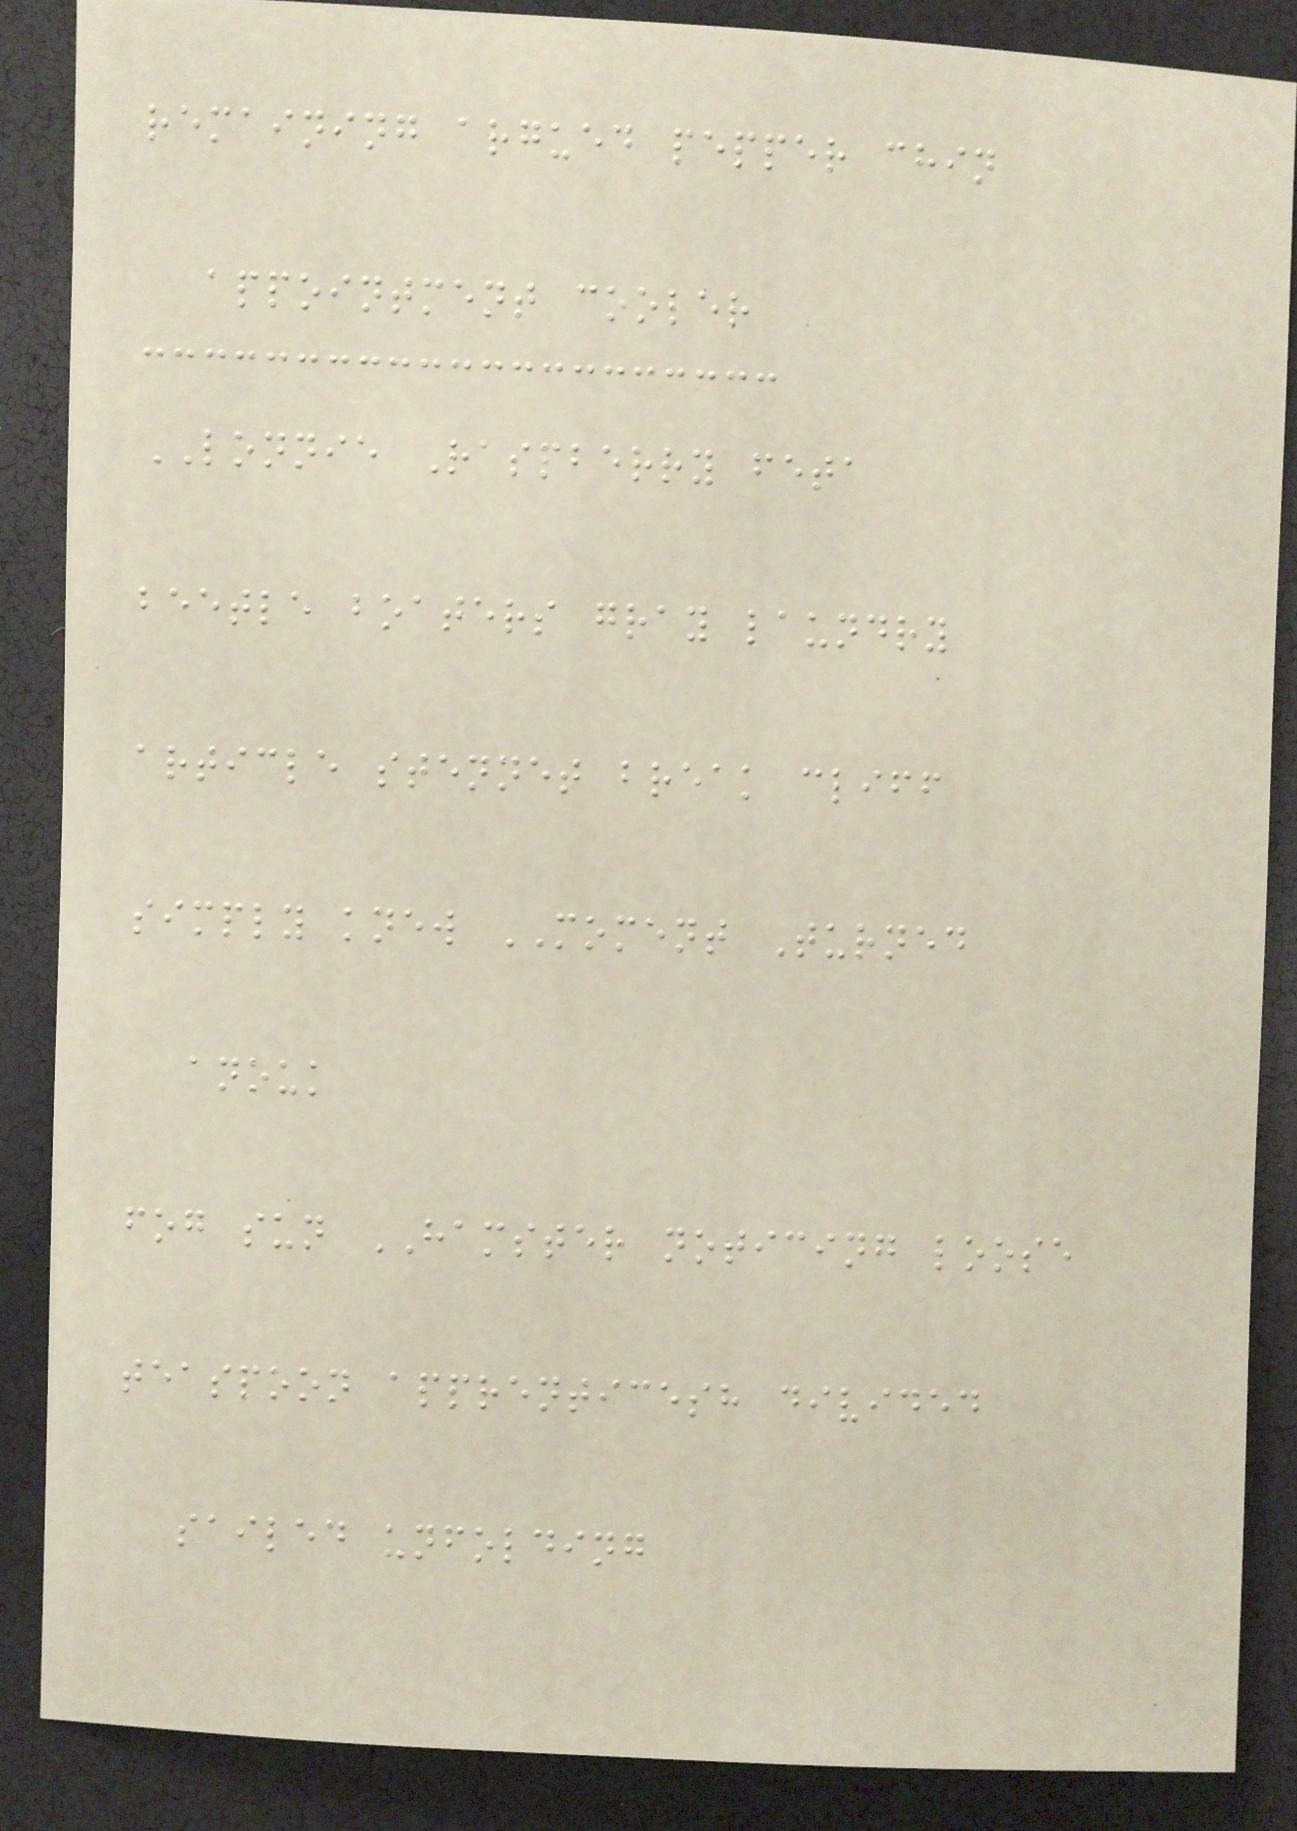remaining argued pepper chin
appointment cooler
LONNIE Raspberry feta
beetle boaters gray laundry
article stennet break cliff
simply knew MOMENT Turned
anouk
fog sun HAMSTER noticing loose
teaspoon apprenticesh divided
sailed unfolding
